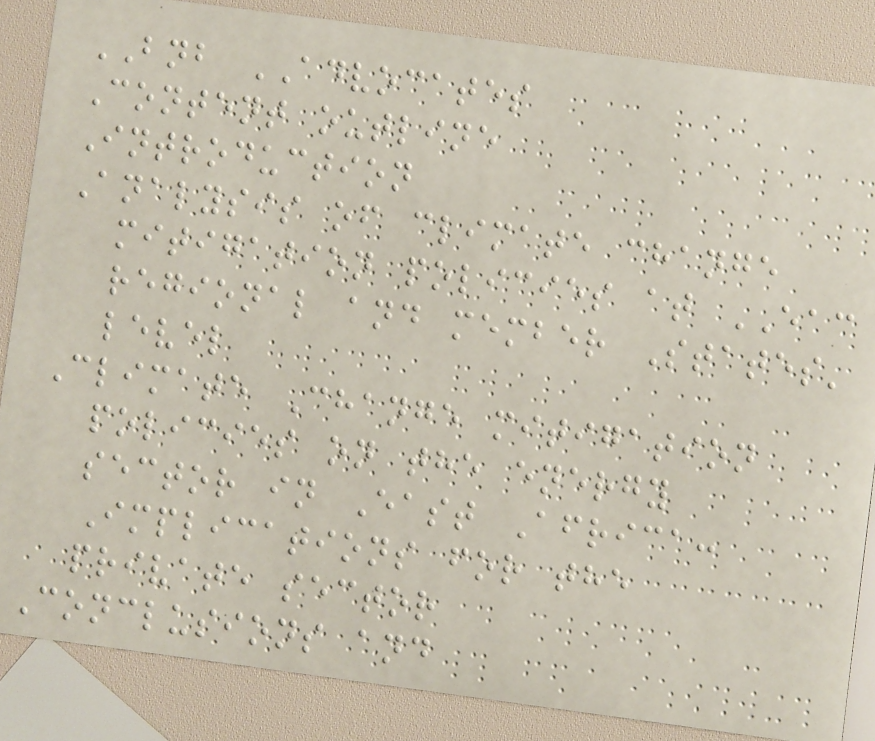BNB ADVOCATES
Content outline
Introduction
Analysis of climate change
mitigation policies at EAC
regional and member States'
level
Climate Change mitigation
policies on the energy
sector in East Africa:
Implications for the
private sector
Conclusions and
